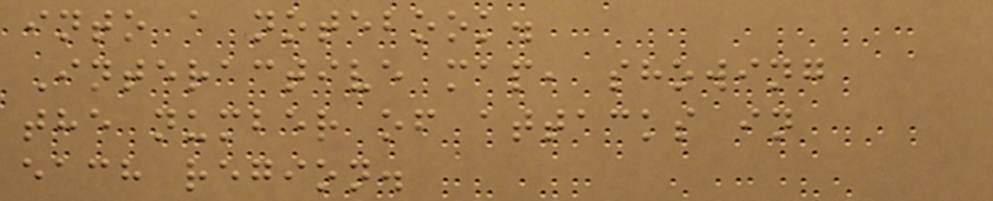into a notebook.
Interactive map, showing
the number of attacks in
each region.
